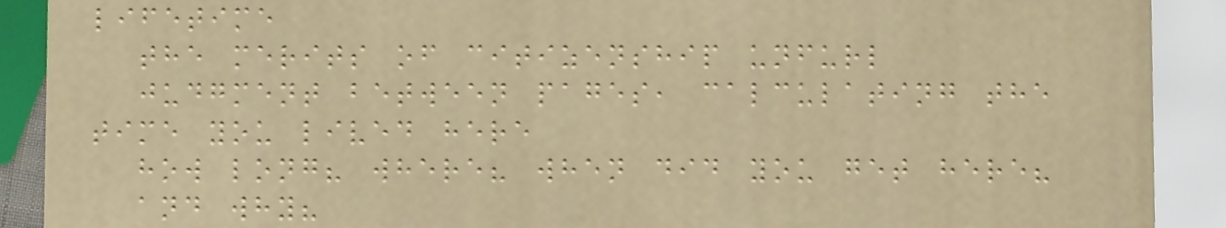lifetime
the merits of citizenship unfurl
judgment between pages, calculating the
time you lived here
how long? where? when did you get here?
and why?
